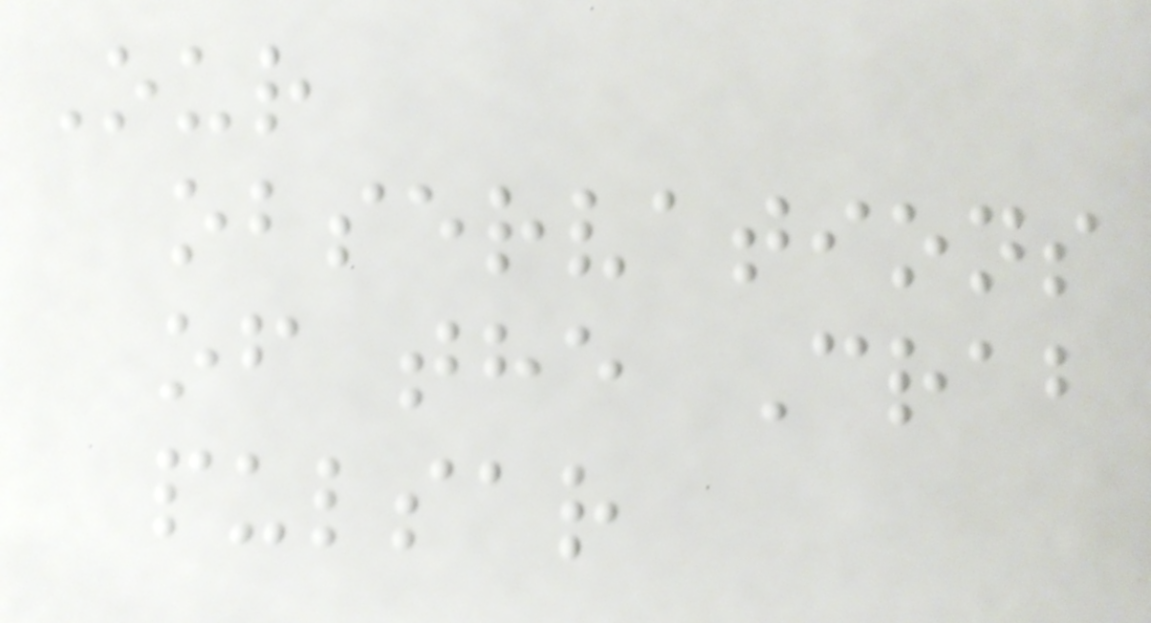Our
observations
of the Crab
pulsar
